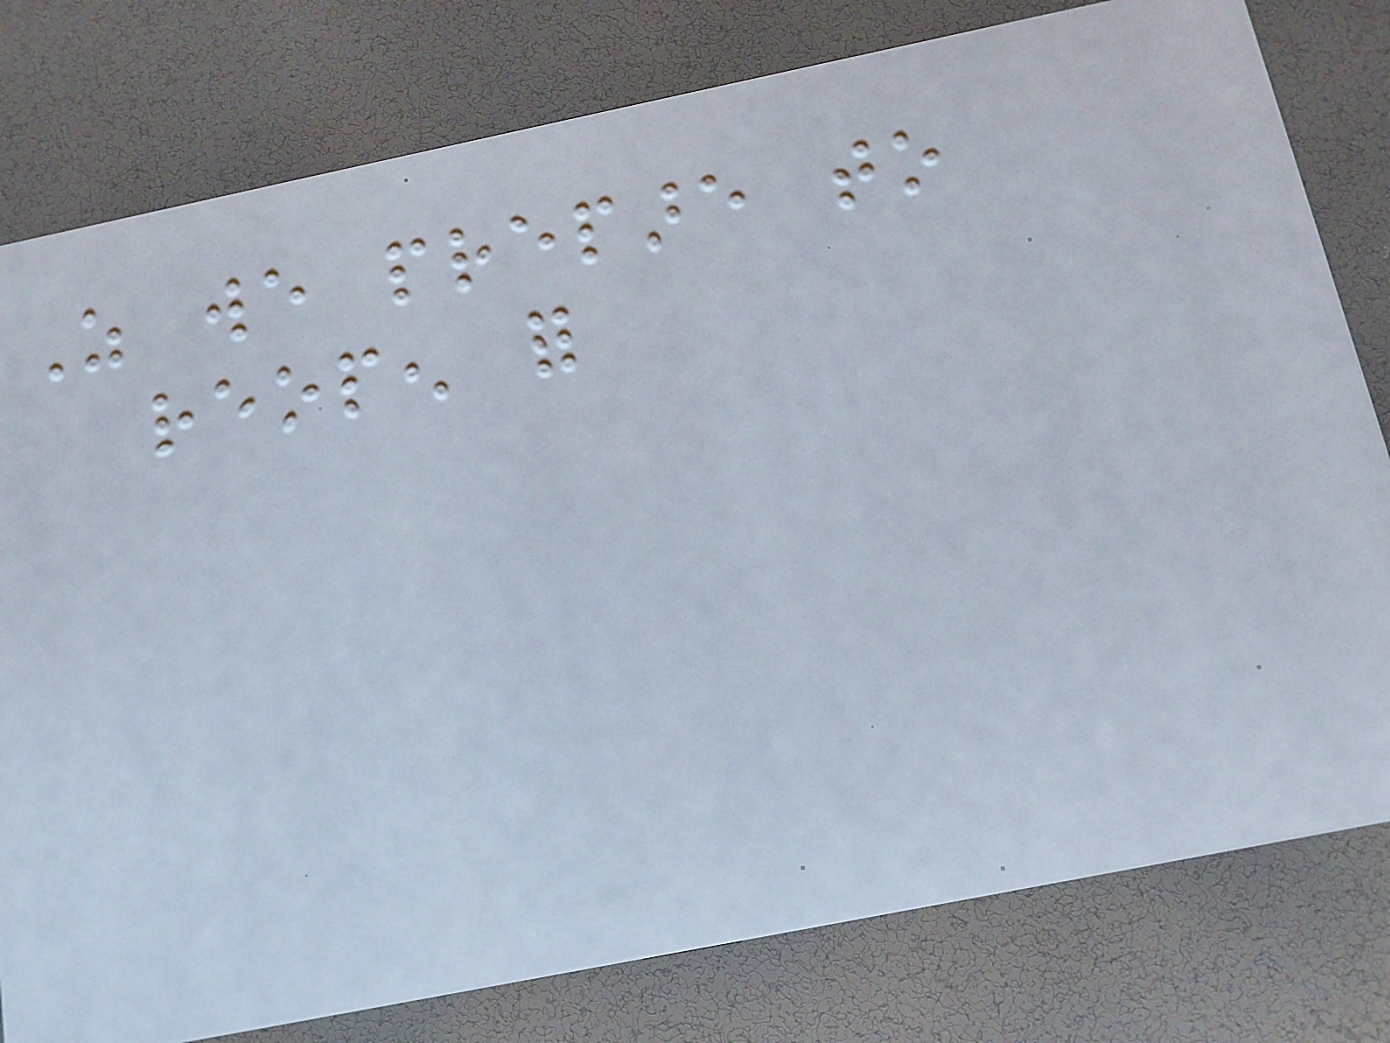As we prepare to
reopen for
